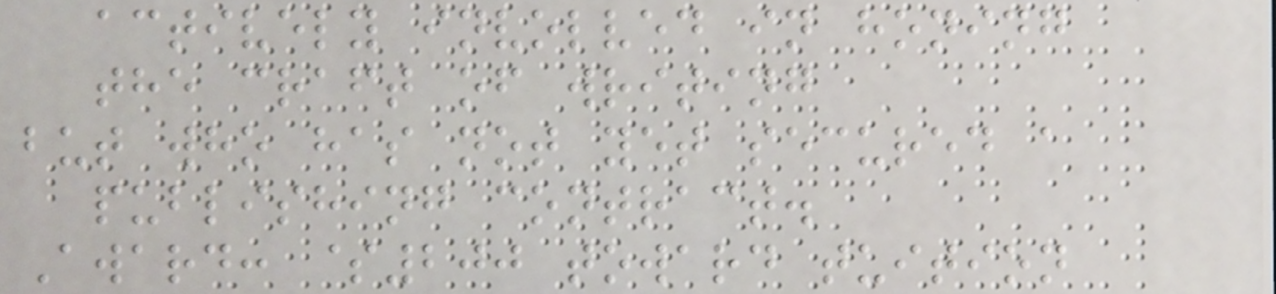actively involved in honing
the craft of writing
but who has not yet secured a
publishing contract.
Award: $200 toward tuition
